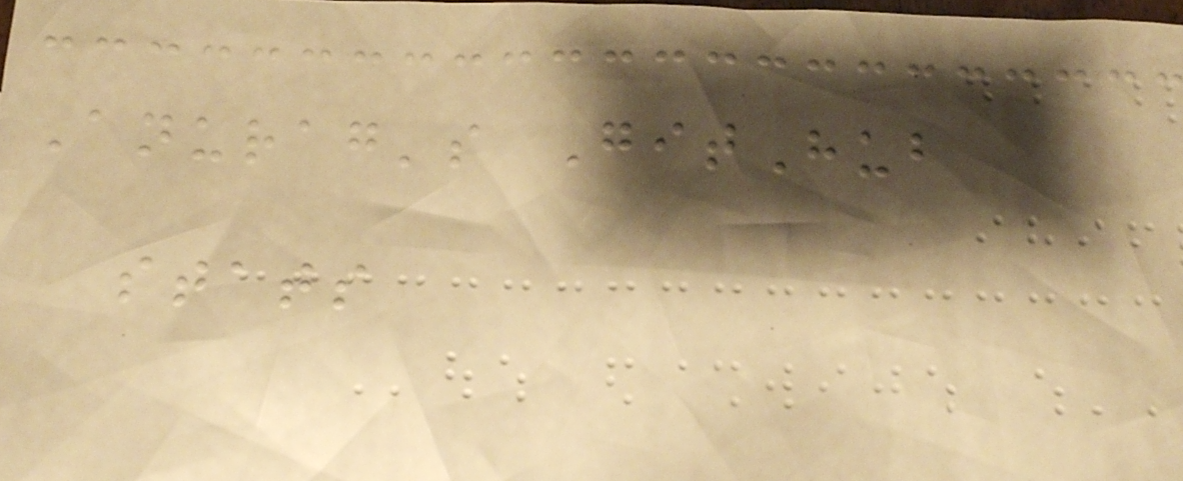Anurag's GitHub
stats
